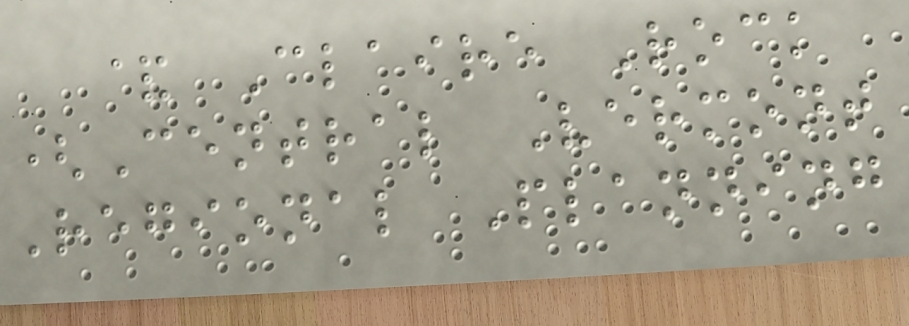& Claire Rock
(Central Vermont
Regional Planning
